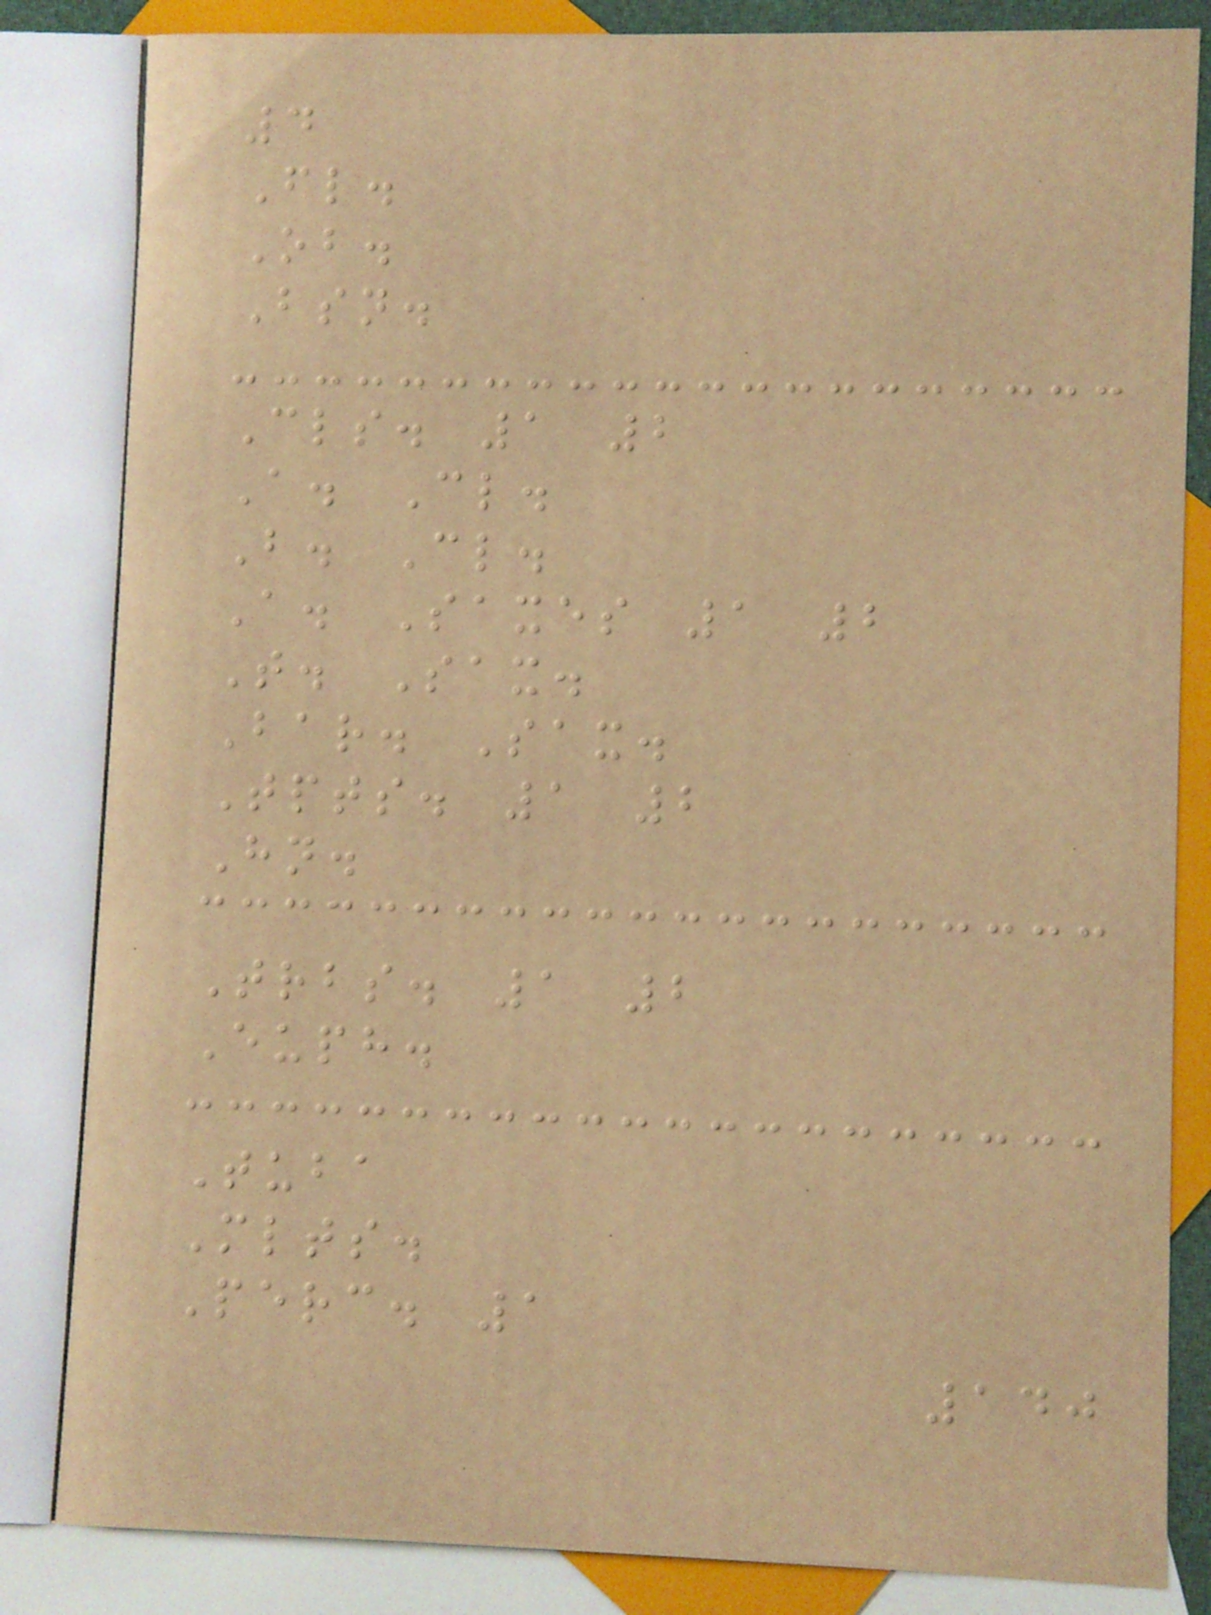4
Fl.
Ob.
Bsn.
Cls. 1 2
A. Cl.
B. Cl.
A. Saxes 1 2
T. Sax.
Bar. Sax.
Tpts. 1 2
Hn.
Trbs. 1 2
Euph.
Tuba
Mlts.
Perc. 1
140
